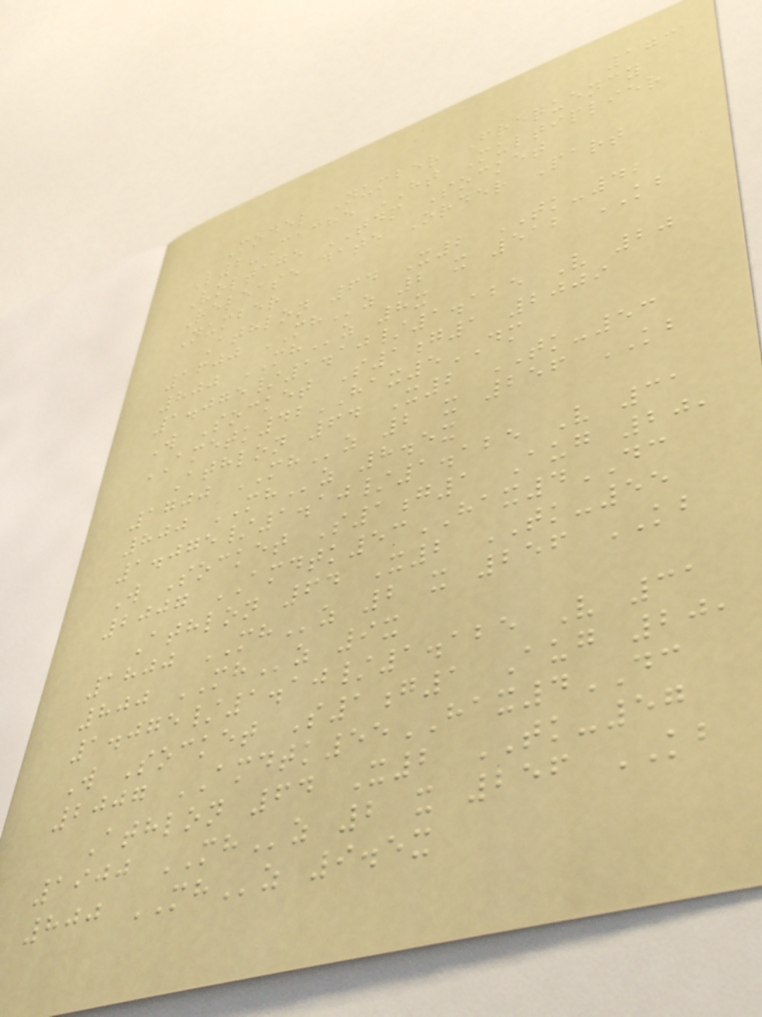173
Model Number Frequency
L2-Cache HT Multiplier
Voltage TDP Socket
Release date Order Part
Number
Athlon 64 X2 TK-42
1600 MHz 2 x 512 KB
800 MHz 8x
1.075/1.10/1.125 V 20
W Socket S1g1 2009
AMETK42HAX5DM
Athlon 64 X2 TK-53
1700 MHz 2 x 256 KB
800 MHz 8.5x
1.075/1.10/1.125 V 31
W Socket S1g1 Aug 20,
2007 AMDTK53HAX4DC
Athlon 64 X2 TK-55
1800 MHz 2 x 256 KB
800 MHz 9x
1.075/1.10/1.125 V 31
W Socket S1g1 Aug 20,
2007 AMDTK55HAX4DC
Athlon 64 X2 TK-57
1900 MHz 2 x 256 KB
800 MHz 9.5x
